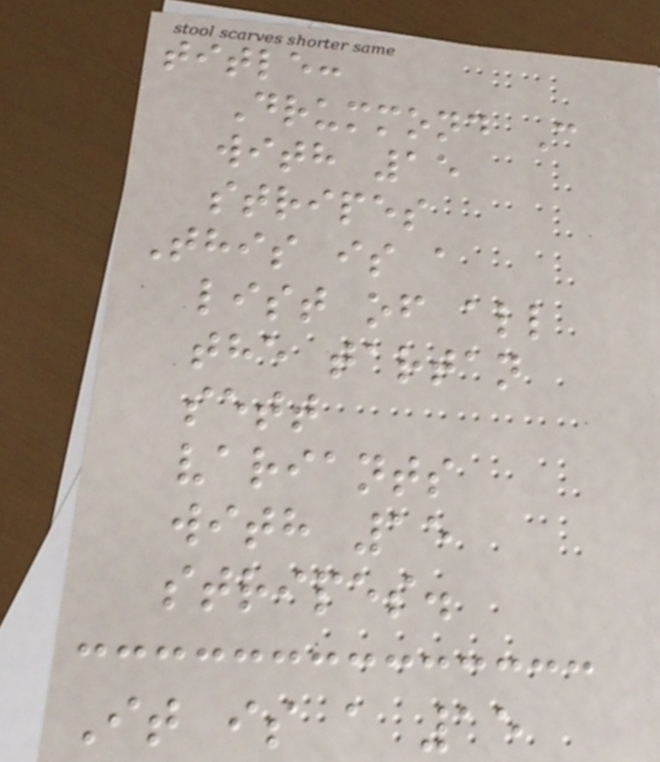title:
Drummond C
with 15
stripes
This is a
list of all
the tartan
sett
variants
with 15
stripes.
It is a 15
